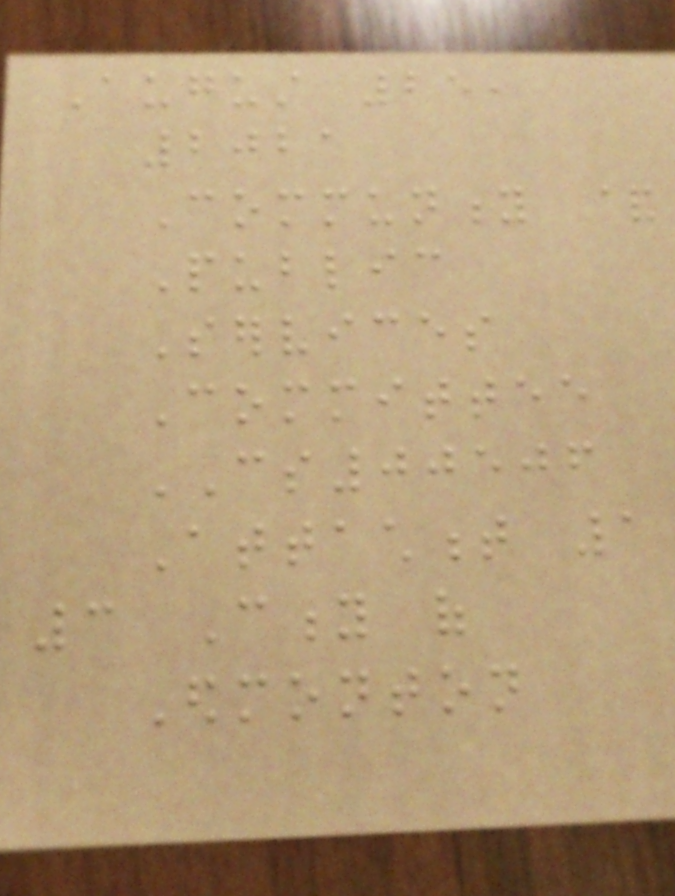August 25,
2021
Community &
Public
Services
Committee
CS00506
Attachment 1
3 City of
Edmonton
